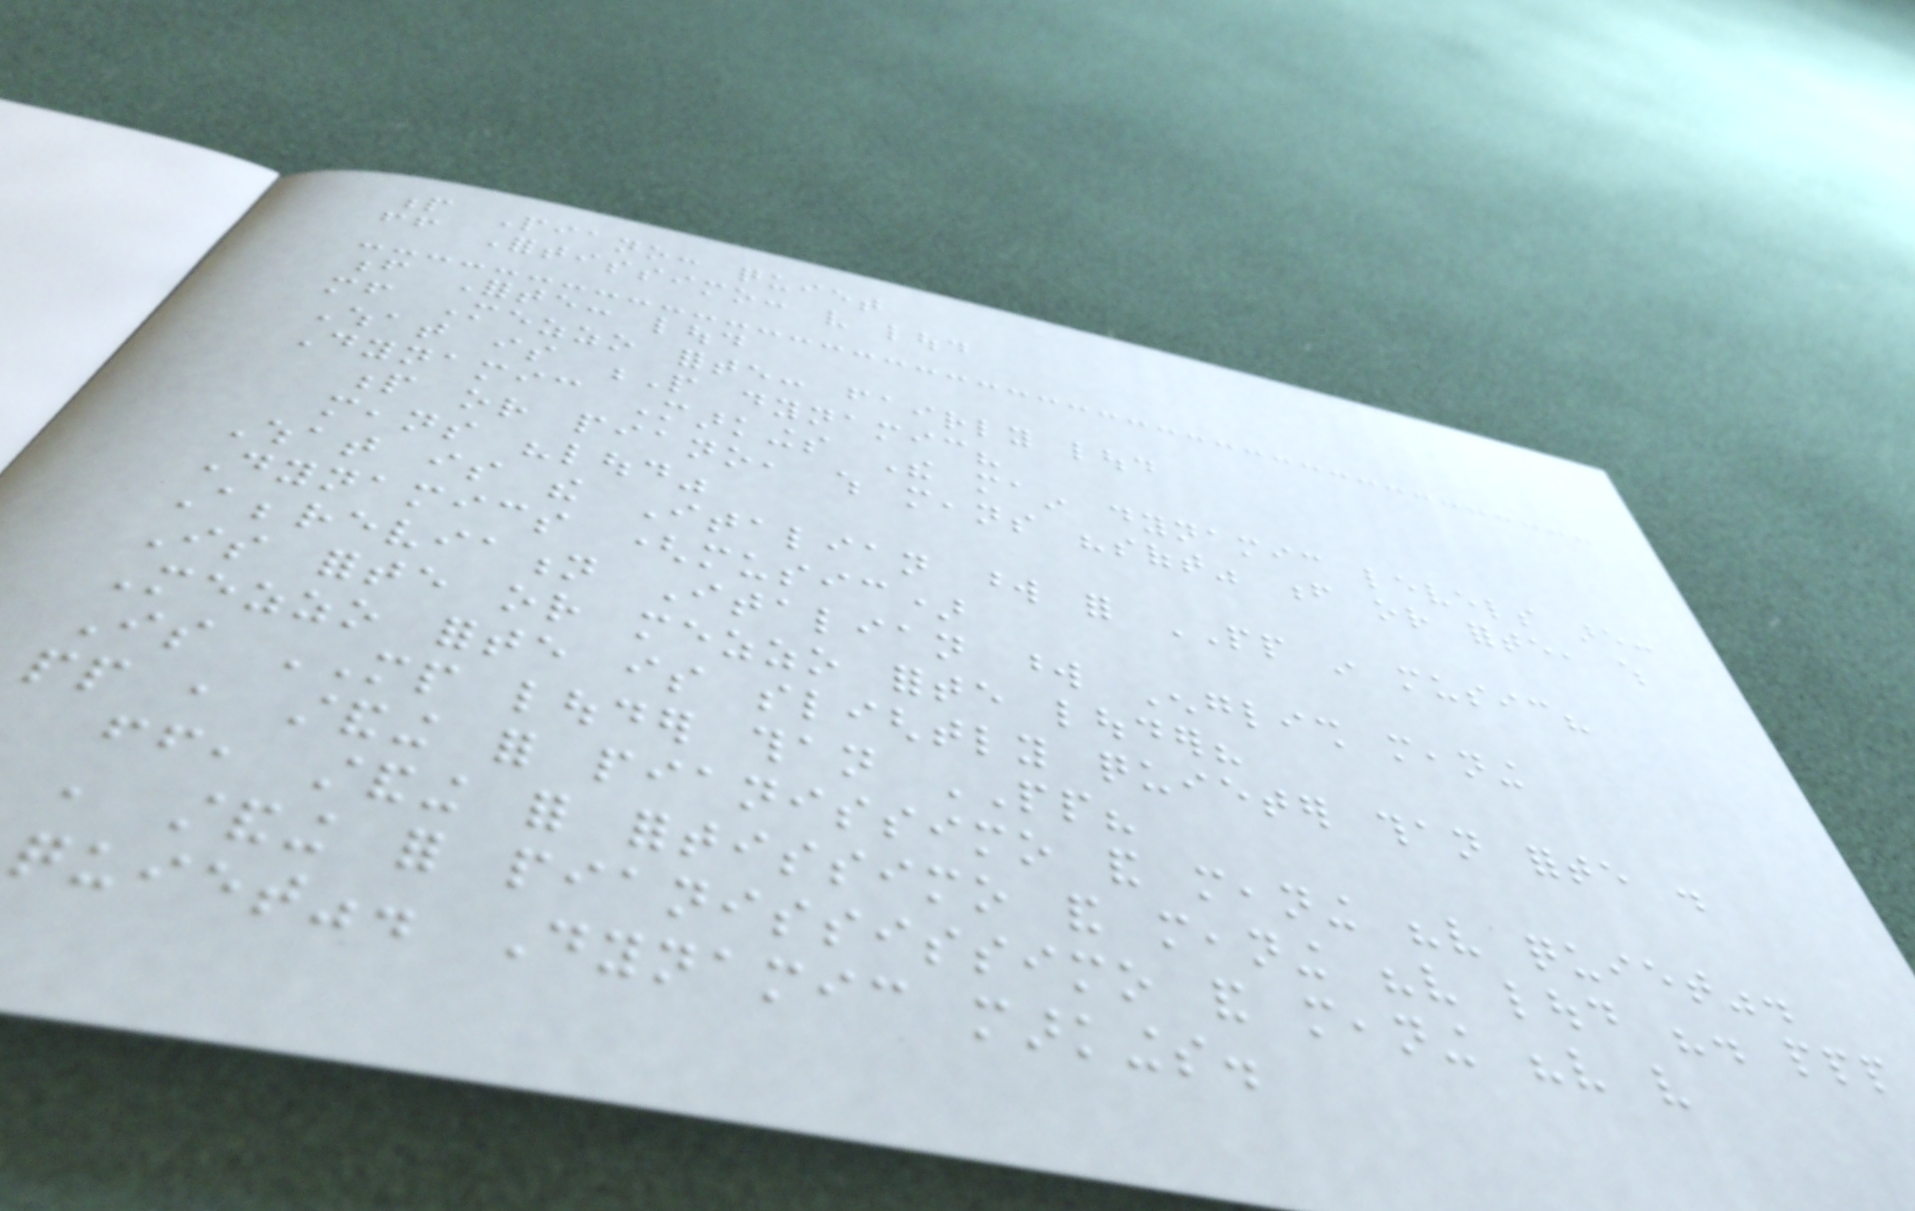p Piano: quiet
ff Fortissimo: very loud
f Forte: loud
mf Mezzo forte: fairly loud
What is P dynamic?
Dynamic Markings The main dynamic levels are:
p or piano, which means "soft" f or forte, which
means "loud"
What is the Italian word for PP in music?
Dynamics (music)
Abbreviation Italian word English meaning
Is forte or mezzo forte louder?
Mezzo forte is slightly quieter than forte .
Is MP louder than PP?
pp , standing for pianissimo and meaning "very quiet".
ff, standing for fortissimo and meaning "very loud ". ppp
, standing for pianississimo and meaning "very very
quiet". Dynamic markings.
